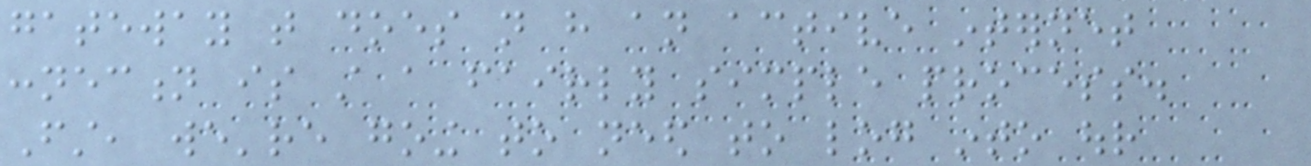gateway that does not have an active internet
connection is still a fairly simple process.
First, we're going to need to log into our
